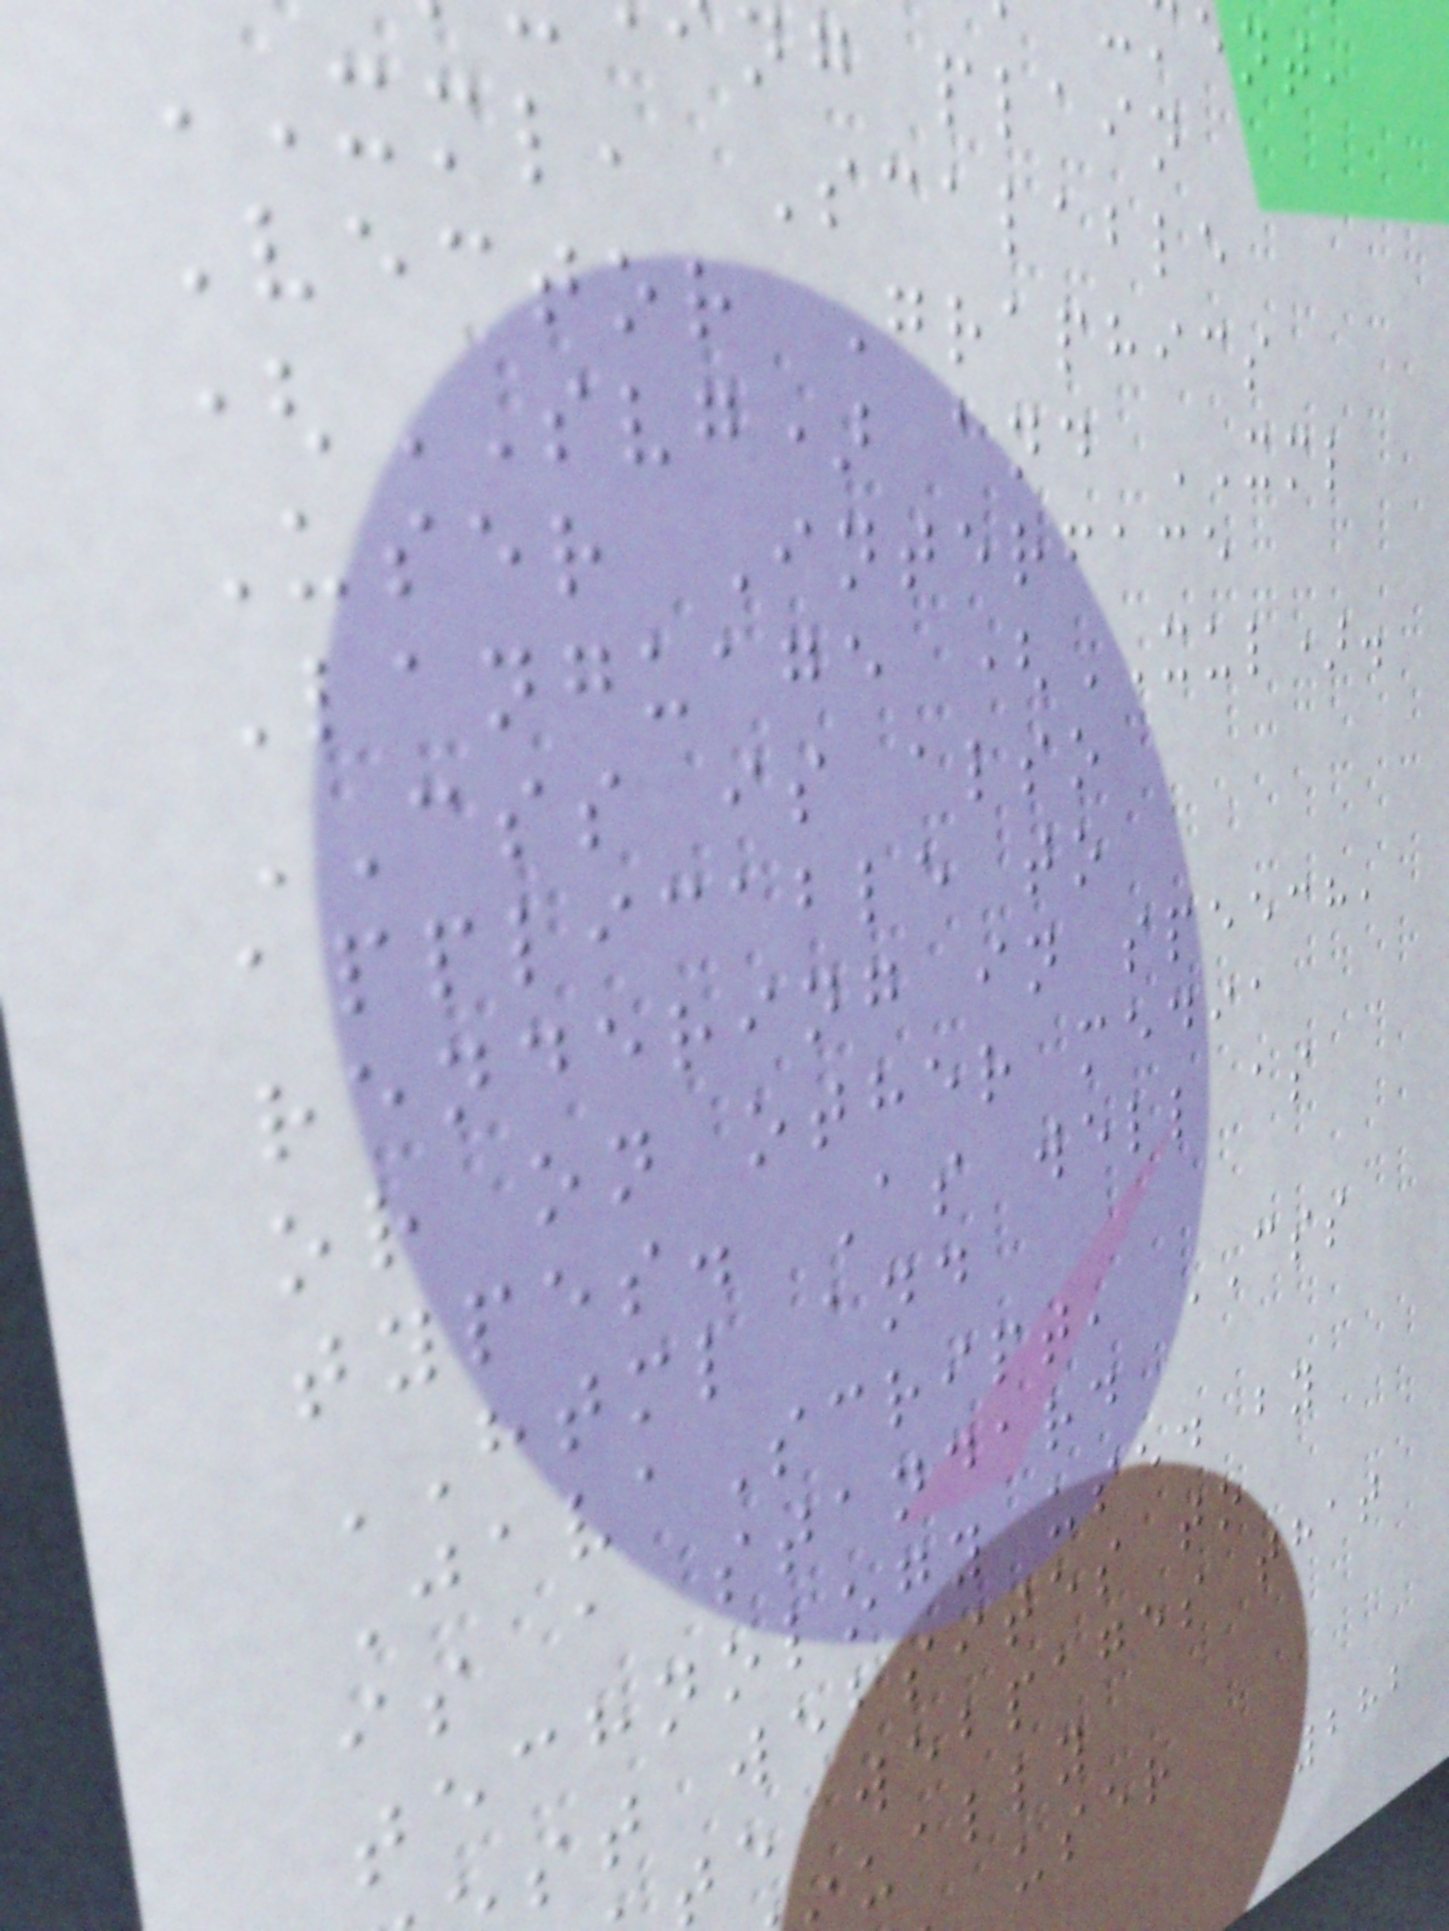ng plain
XML, Scalable
Vector Graphics
(SVG) and XML
User Interface
Language (XUL).
CSS is also
applicable to
rendering in speech,
or on other media
types. As well as
HTML and
JavaScript, CSS
is a standard
technology used by
st websites to
te webpages that
ually
user
282
